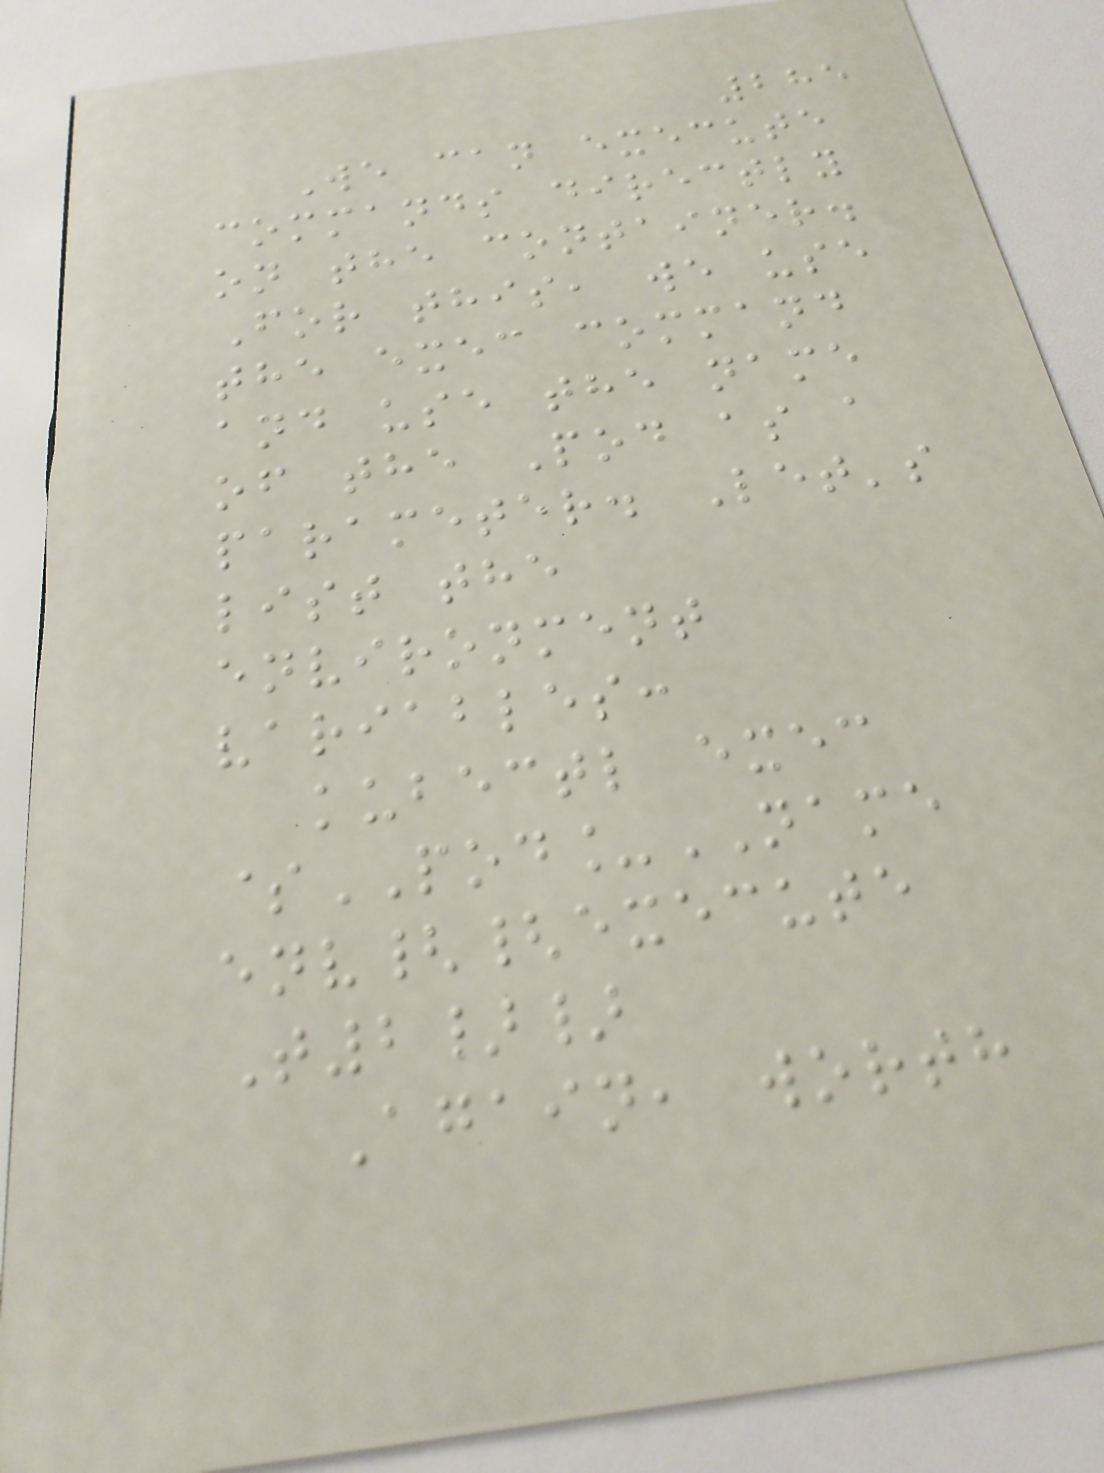285
We can execute
commands directly
on the container.
For this, we use
the exec command
and use the name
of the Pod as a
parameter. Let's
list the
environment
variables:
kubectl exec
$POD_NAME
env{{execute
T2}}
Again, worth
